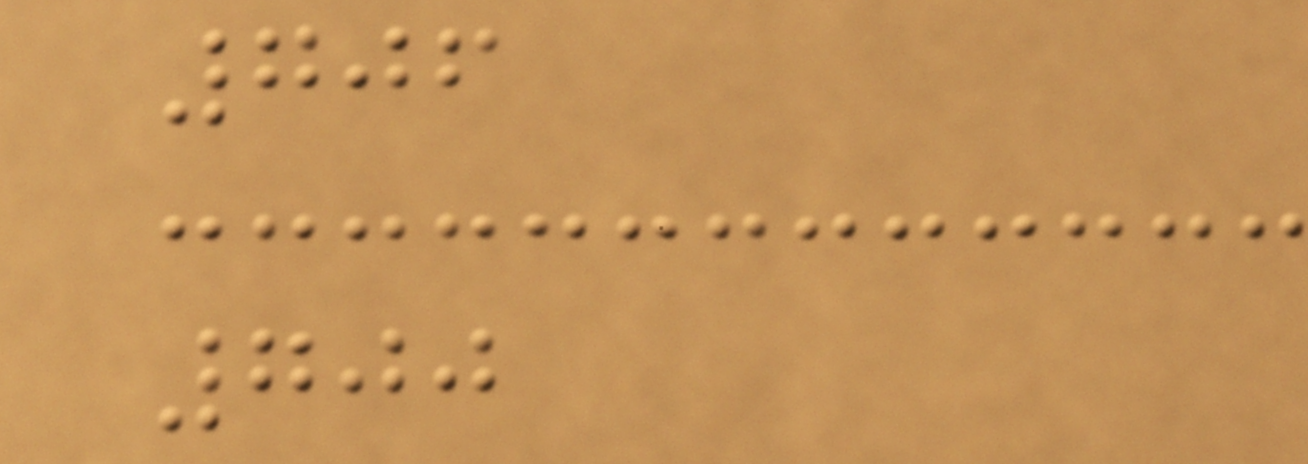706
700
